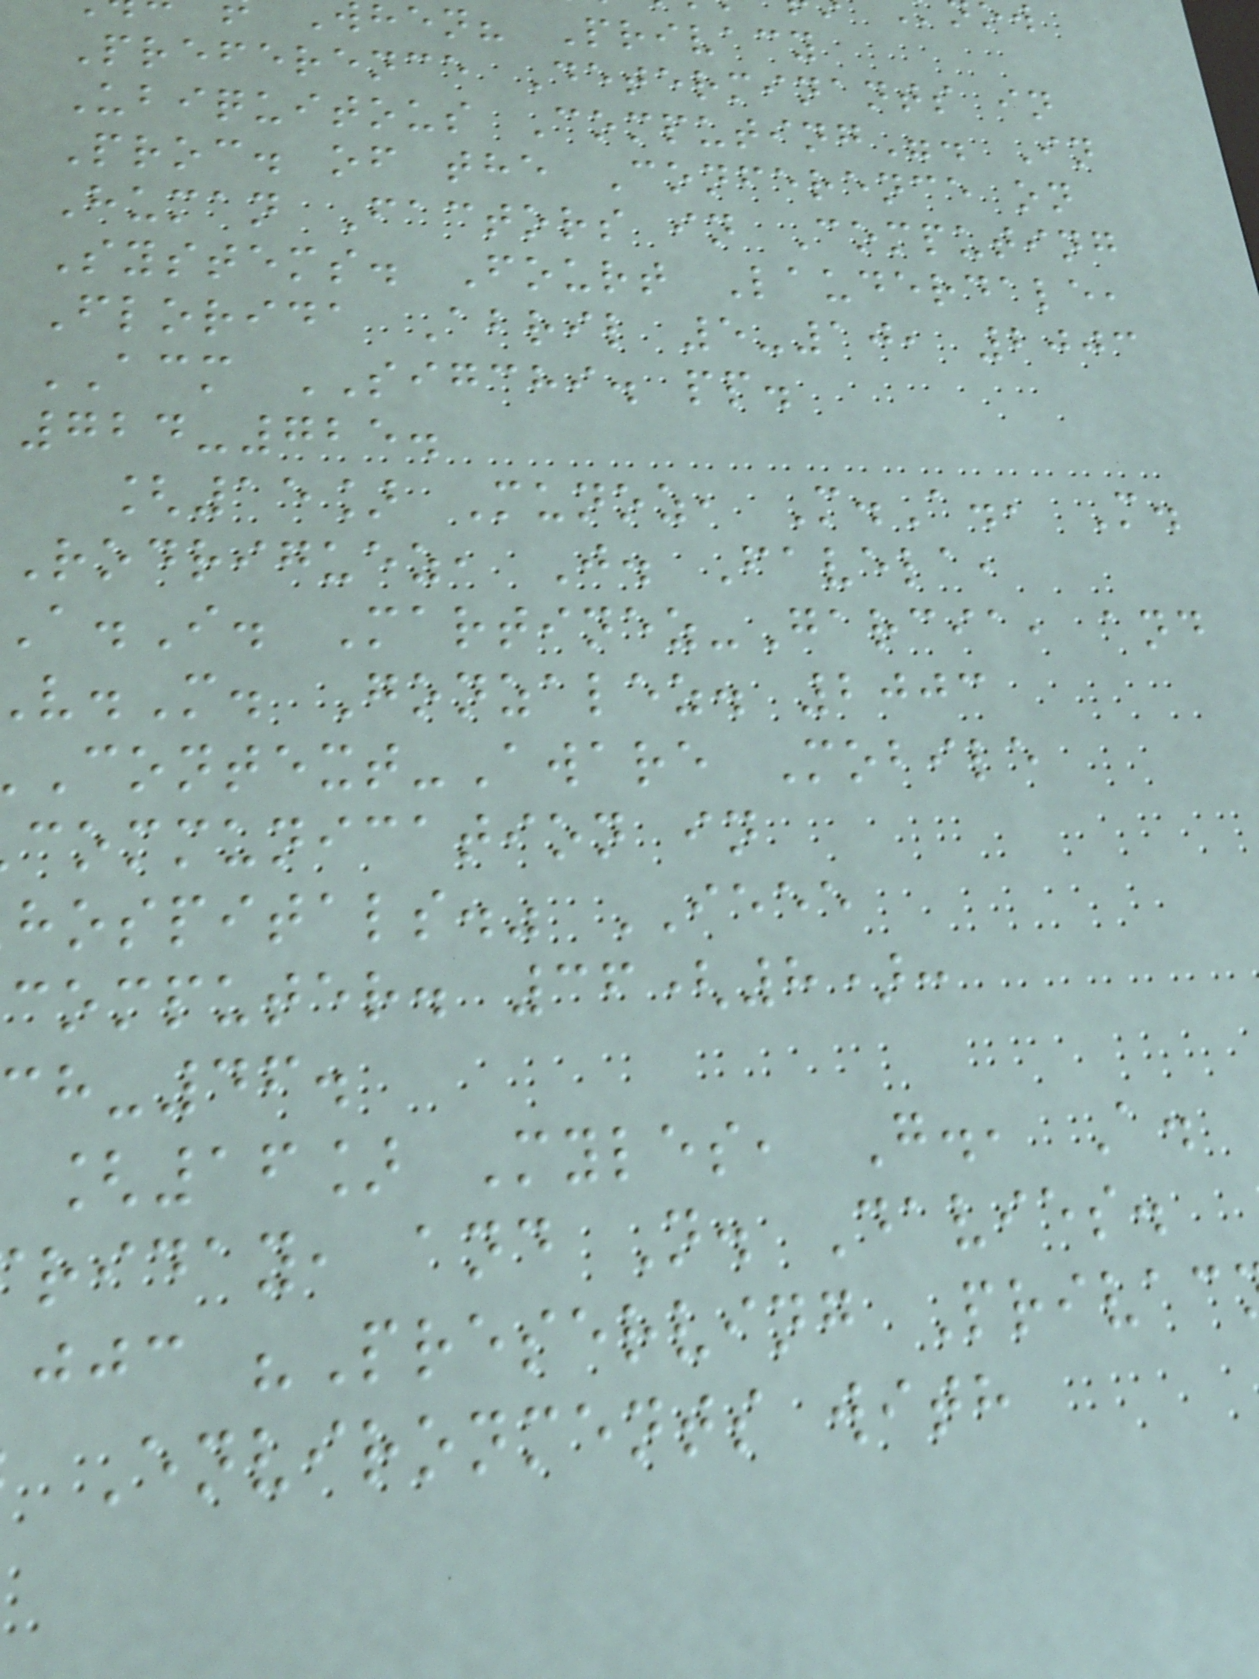hen? Privacy
Preference Determinants in
Ubiquitous Computing". In
Proc. of the Conference on
Human Factors in Computing
Systems. Fourt Lauderdale,
Florida Abril 5-10, 2003
ACM SIGCHI. pp.
724-725.
[15] Munoz, M.A., M.
Rodriguez, J. Favela,
.I. Martinez-Garcia, and
.M. Gonzalez. 2003
Context-Aware Mobile
communication in
hospitals." IEEE
computer. 36(8):
-46.
[16] Myles, G., A.
riday, and N. Davies.
jjc "Preserving Privac
Environments with
